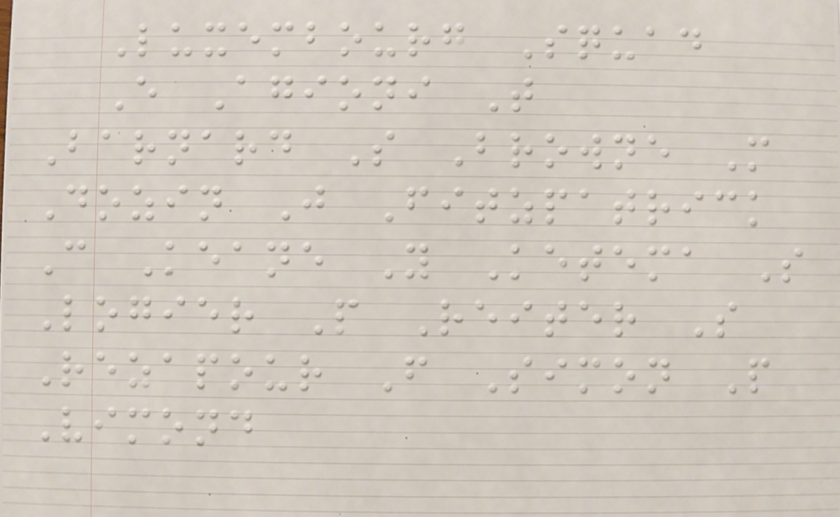Luxembourg Squad
E Agioni T
Barnard S Browne M
Dozin J Fitzpatrick
C Keane Y Ketema S
Logier P Reiter S
Rezapour F Simon P
Vimond
